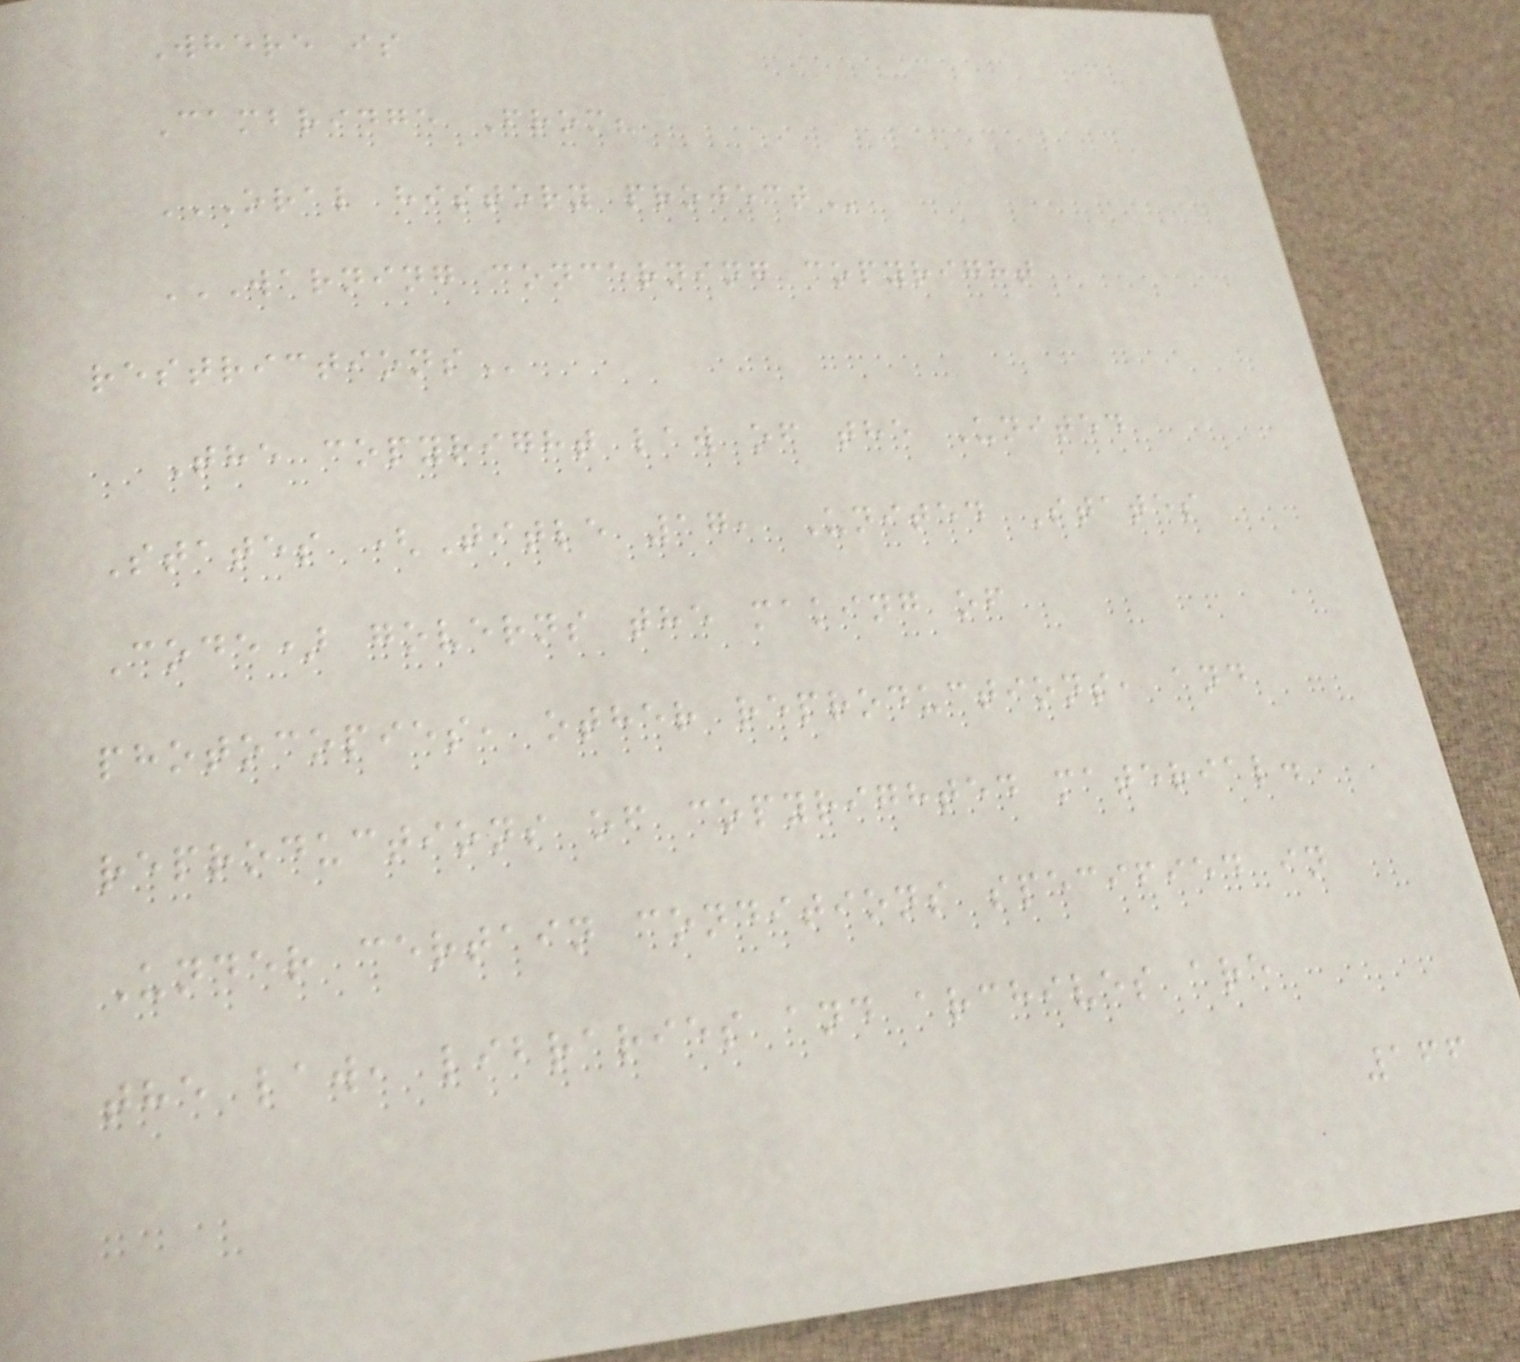Where is
Cambridge From?
ORAL HISTORY PROJECT
WARNING CONCERNING COPYRIGHT
RESTRICTIONS
The copyright law of the United
States (Title 17, United States
Code) governs the making of
photocopies, other reproductions, and
reproductions of copyrighted material.
Under certain conditions specified in
the law, libraries and archives are
166
